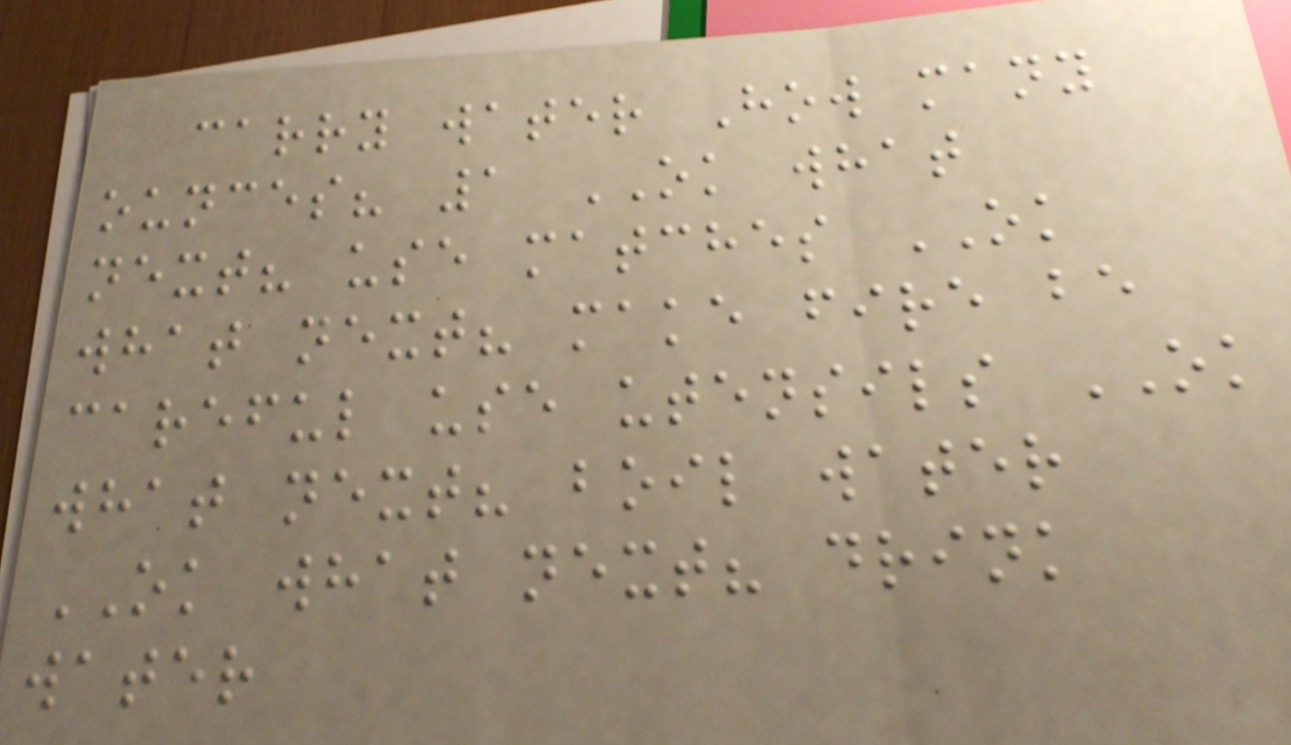carry water How many
ounces? 1 OK what
next? use matches OK
what next? make fire be
careful use utensils OK
what next? boil water
OK what next? drink
water
